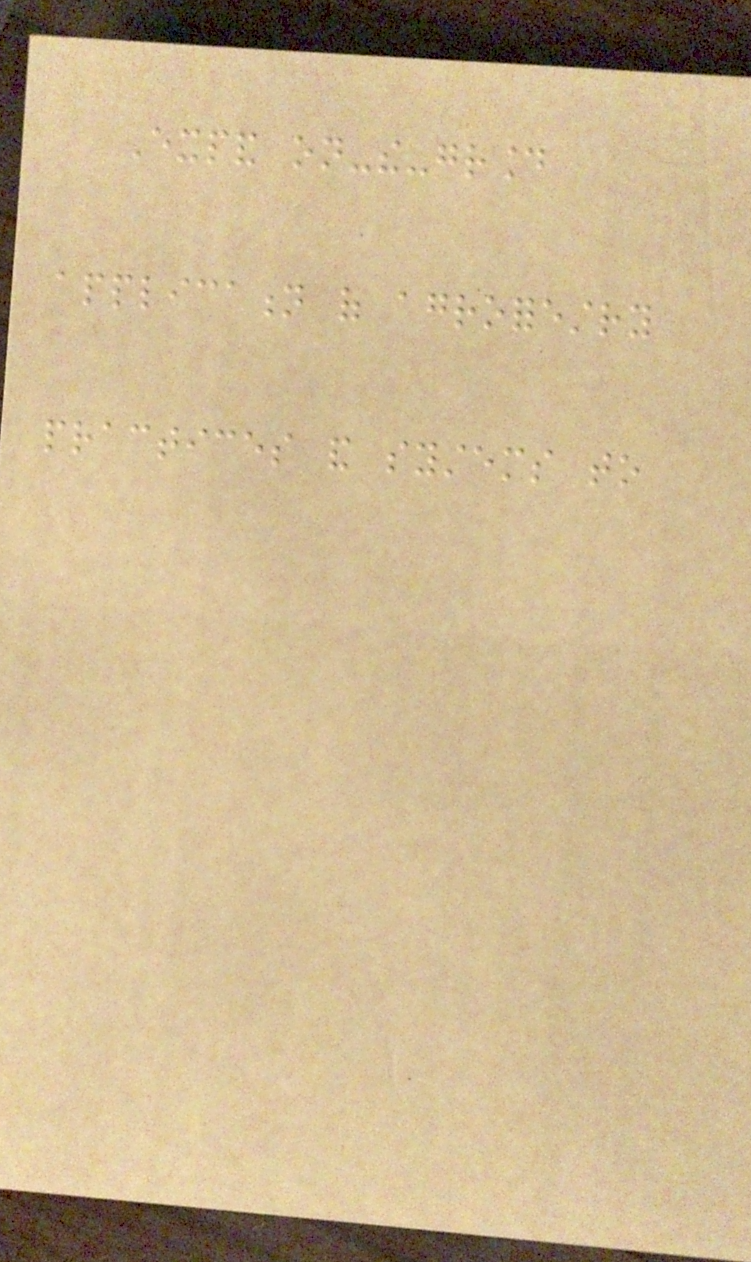Expand on-the-ground
application of agroforestry
practices and systems to
